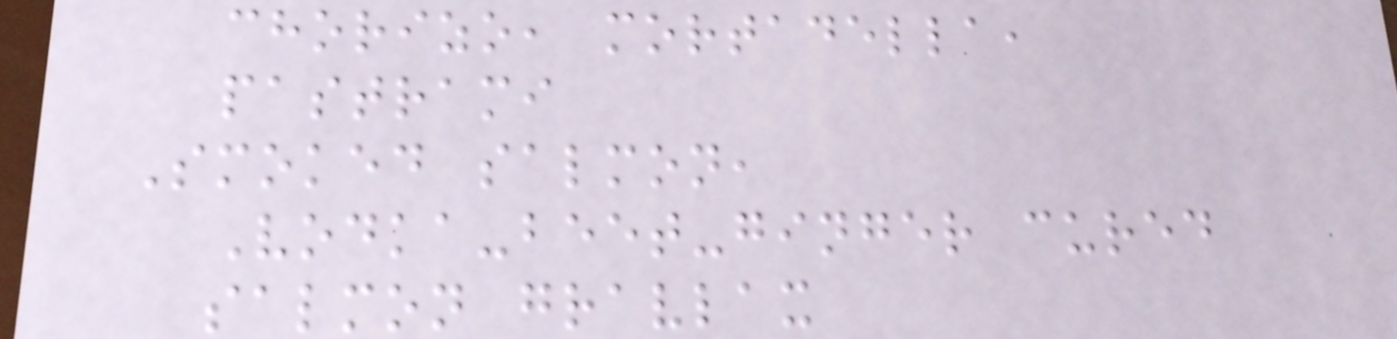chorizo, mortadella,
pastrami
Smoked salmon,
Vodka-beet-ginger cured
salmon gravlax
